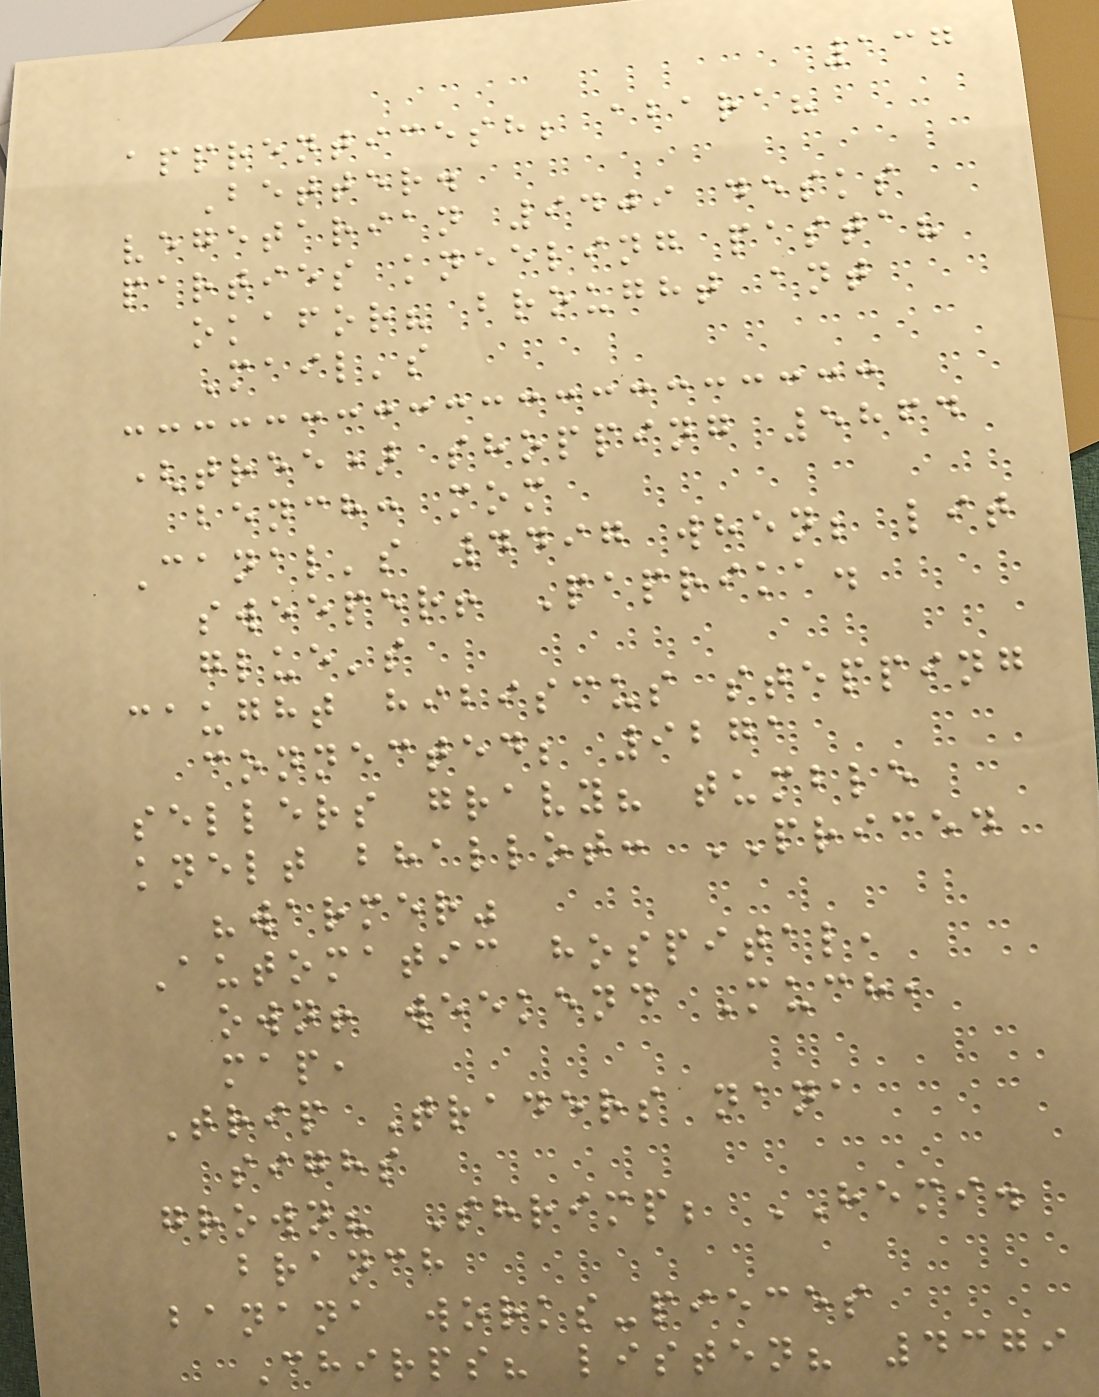137
apprenticesh; abara?
Better.
vegetarian 9409 desks
parties kneeling pasta?
okafor? brought ant
Mail's
(tree) shopping 5864
bench: mom
Canal's 4497 when; lit
sweeper! Paprika.
glue's
caught hibiscus stepping
connected; 9271
sellers gravy? tumble
knelt bhallot: PRICED
"warmer"
Automatic hospital,
own! weekend Much,
map,
Trip Traders nana
sighs
grown? Shrimp; HEMI.
branch
banana works-pieces
Chirps? listen? 4379
